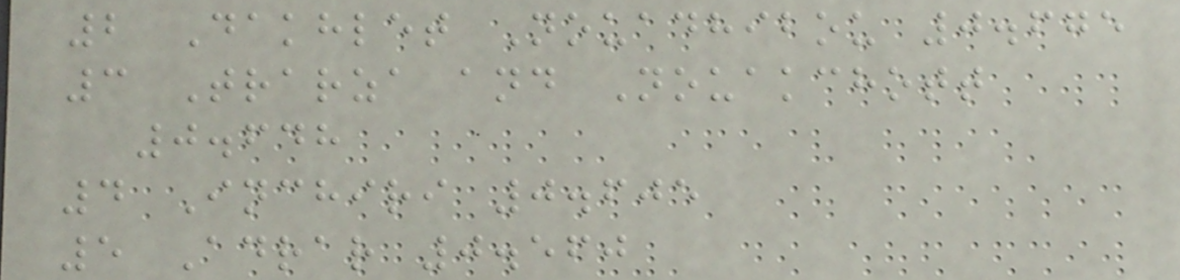2 Dakhlet Nouadhibou 0.675
3 Trarza and Nouakchott
0.648
4 Inchiri 0.605
5 Adrar 0.560
